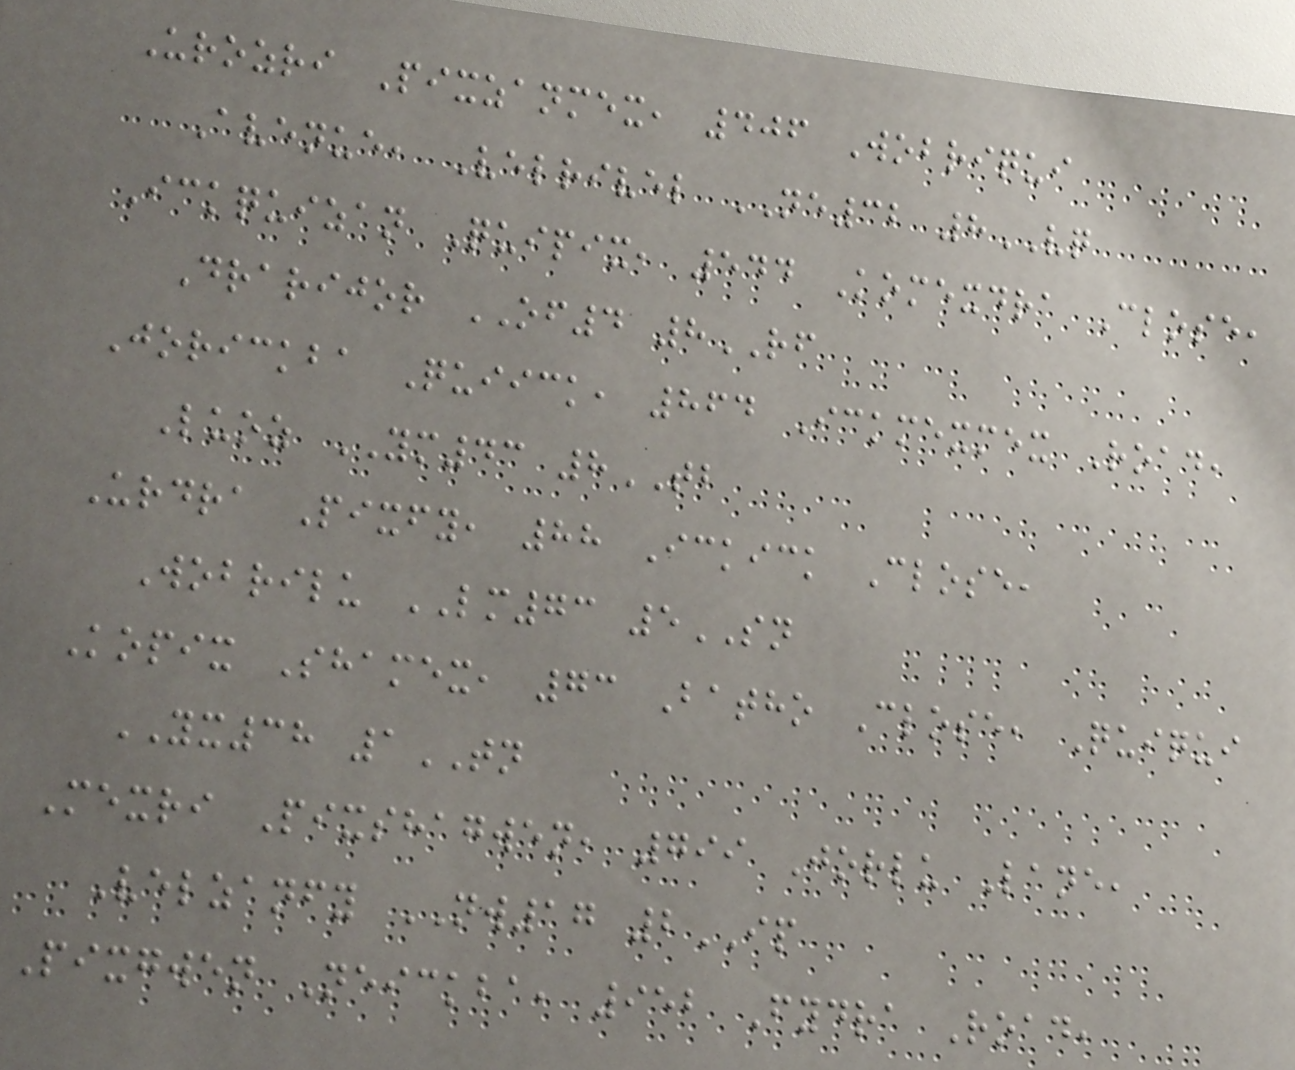Urozri Pixzanmex, 406 Wobriqui
Avenue, Velrivel NE32 8VQ
Ickquizan Quipix, 544 Komexdra Close,
Drarijor OF4 8RF
Jorickba Quiick, 864 Ickmexmex Road,
Luoz YM43 8TB
Urdra Pixfy, 88 Ickick Close,
Wobrilu LM73 5SN
Kopix Shamex, 73 Batho Close, Quiqui
YX38 1TN
Mexri Pixshagwen, 799 Jorlu Lane,
Velzanfy NW17 2IP
Pixgwen Neickba, 952 Fydra Road,
